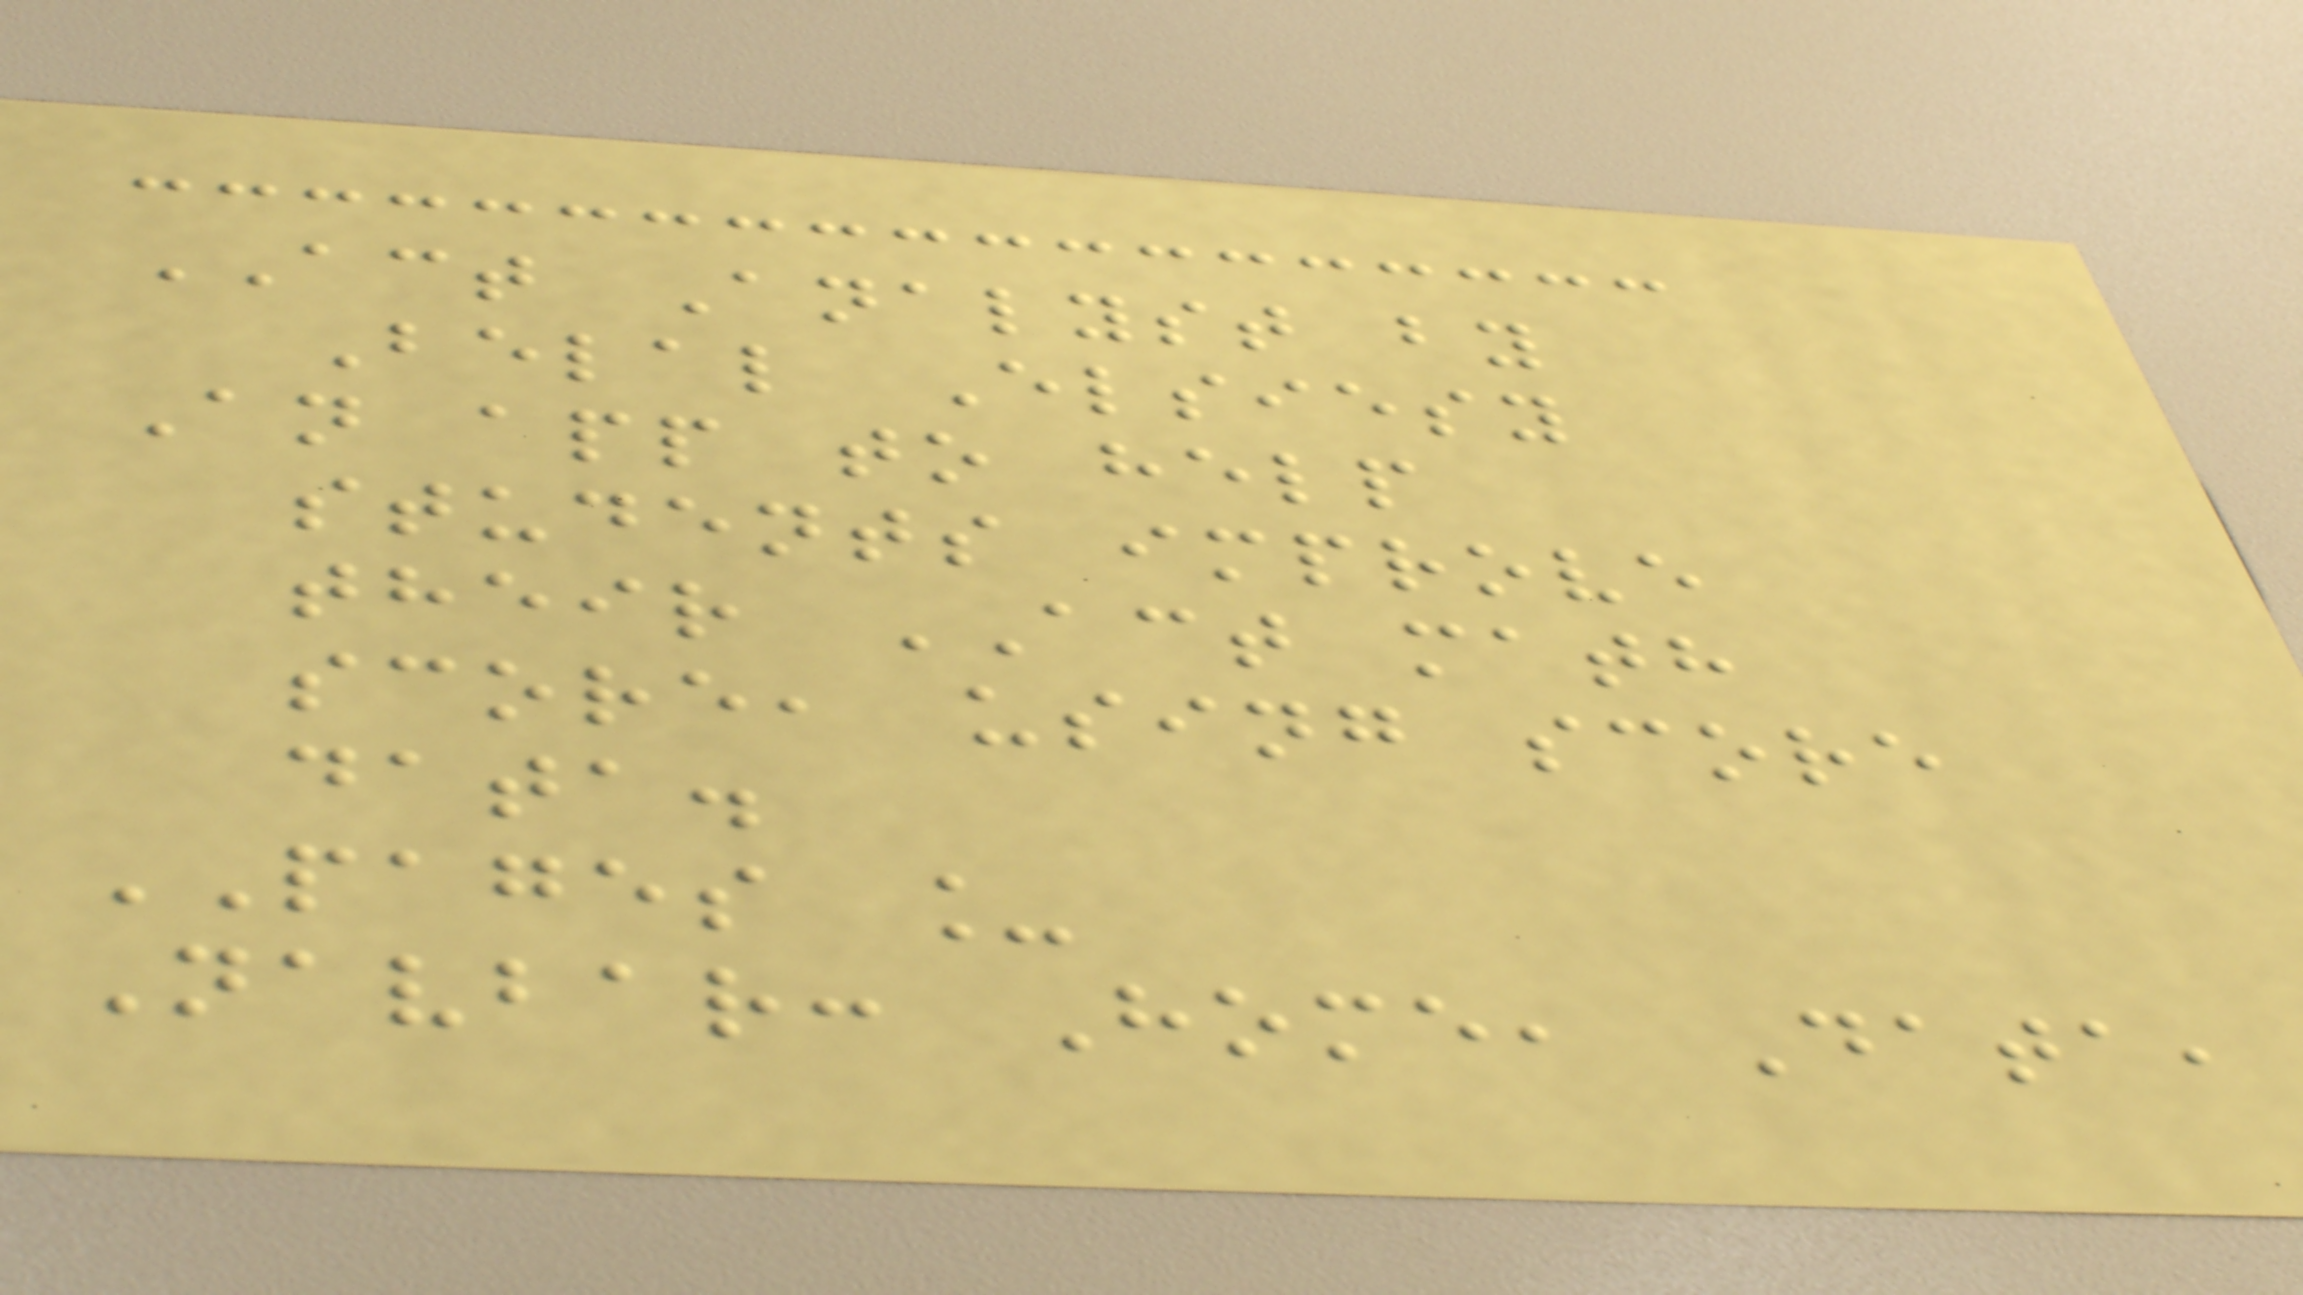ACT Analyst by
Belal Elsiesy
An app to help
students improve
their ACT math
score, using score
data.
PAGES _
Navbar: Home, Data,
